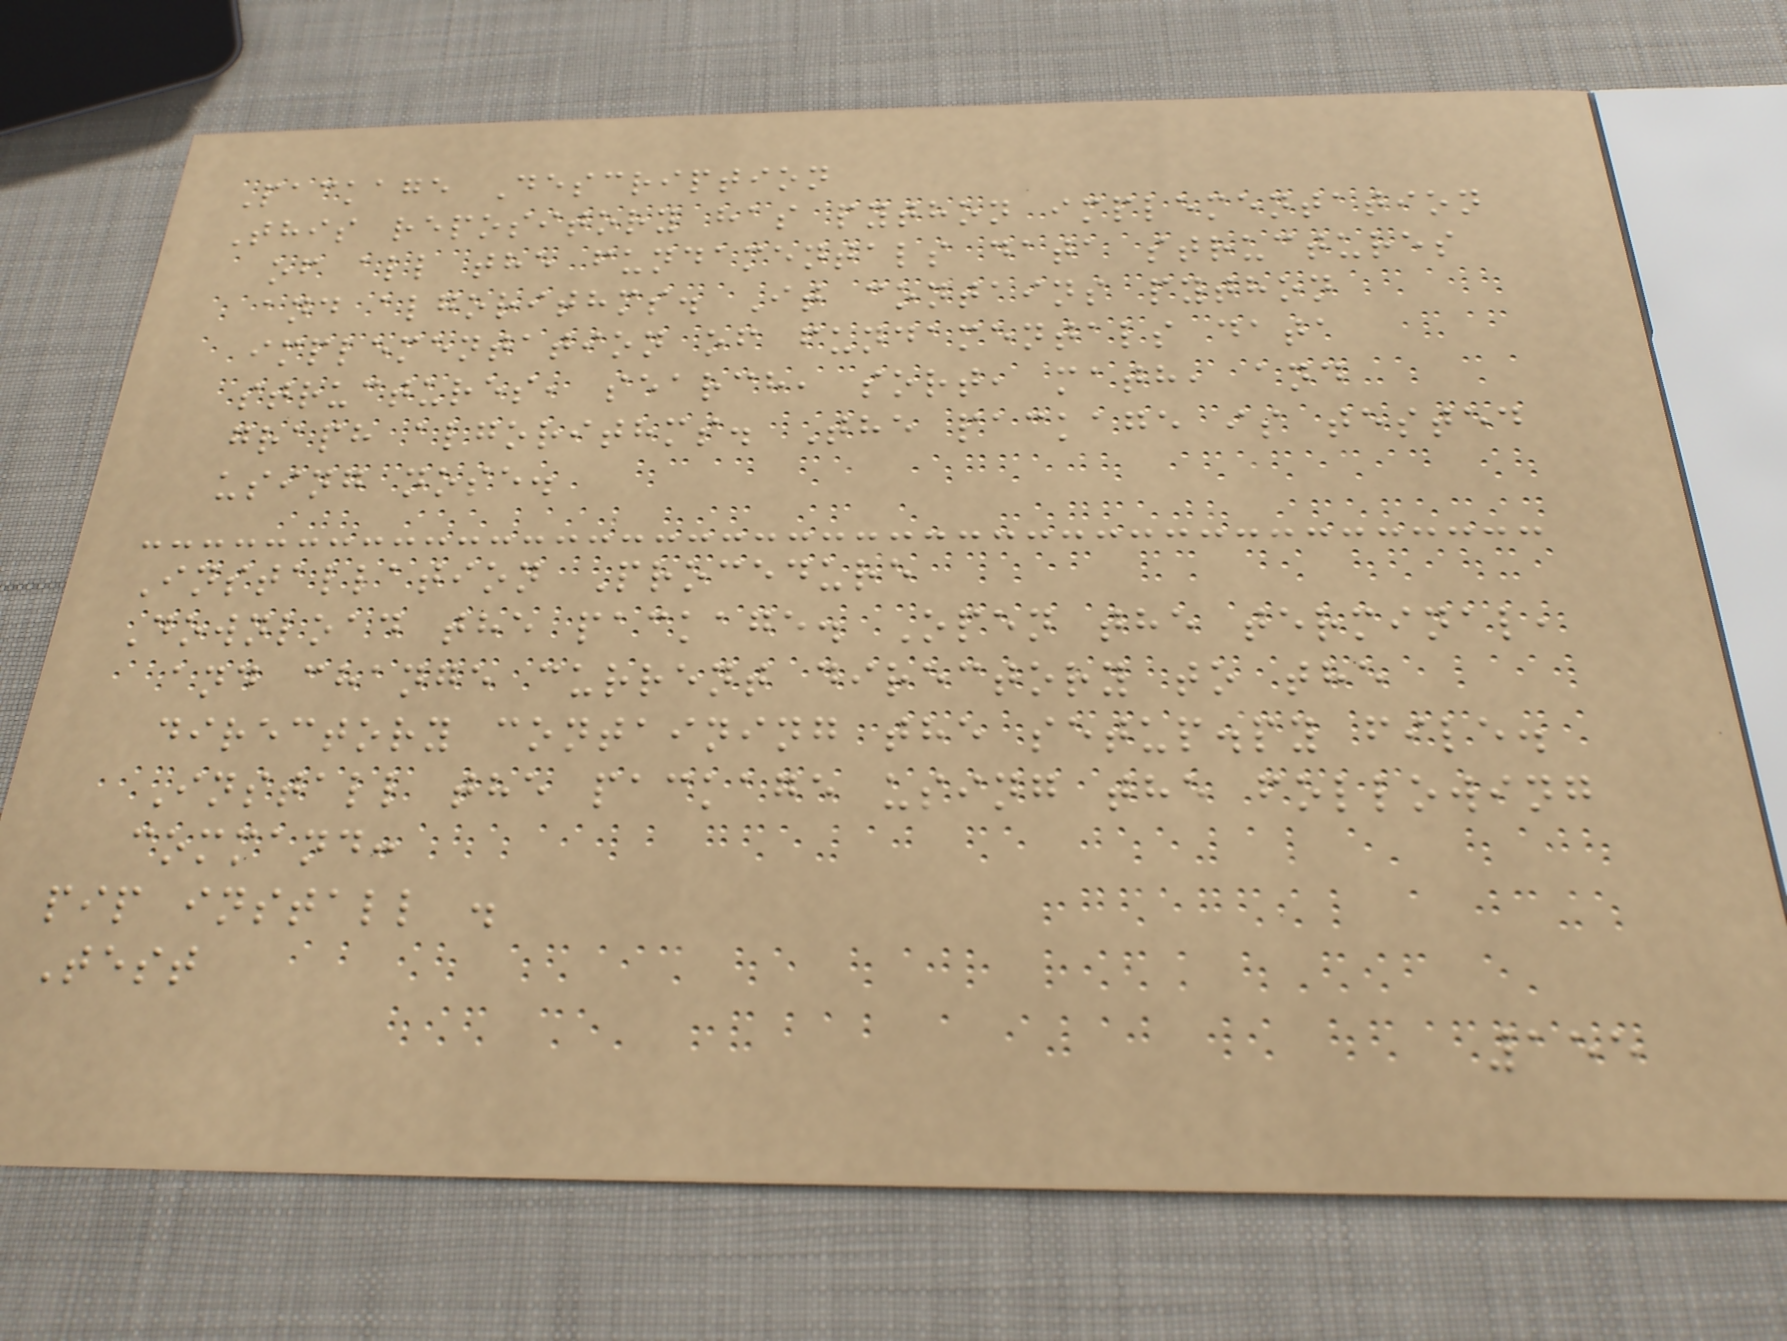Package Description
This repository has python implementation
of all the fundamentals data structures
and algorithms. It contains python
implementation of fundamentals data
structures, search, sort, math, and
graph algorithms. The package is tested
using nose.
Installation Procedure
Download the package. Open the terminal,
and change current directory to the
directory containing the setup.py file.
Install the package using the following
command:
pip install .
Test
155
